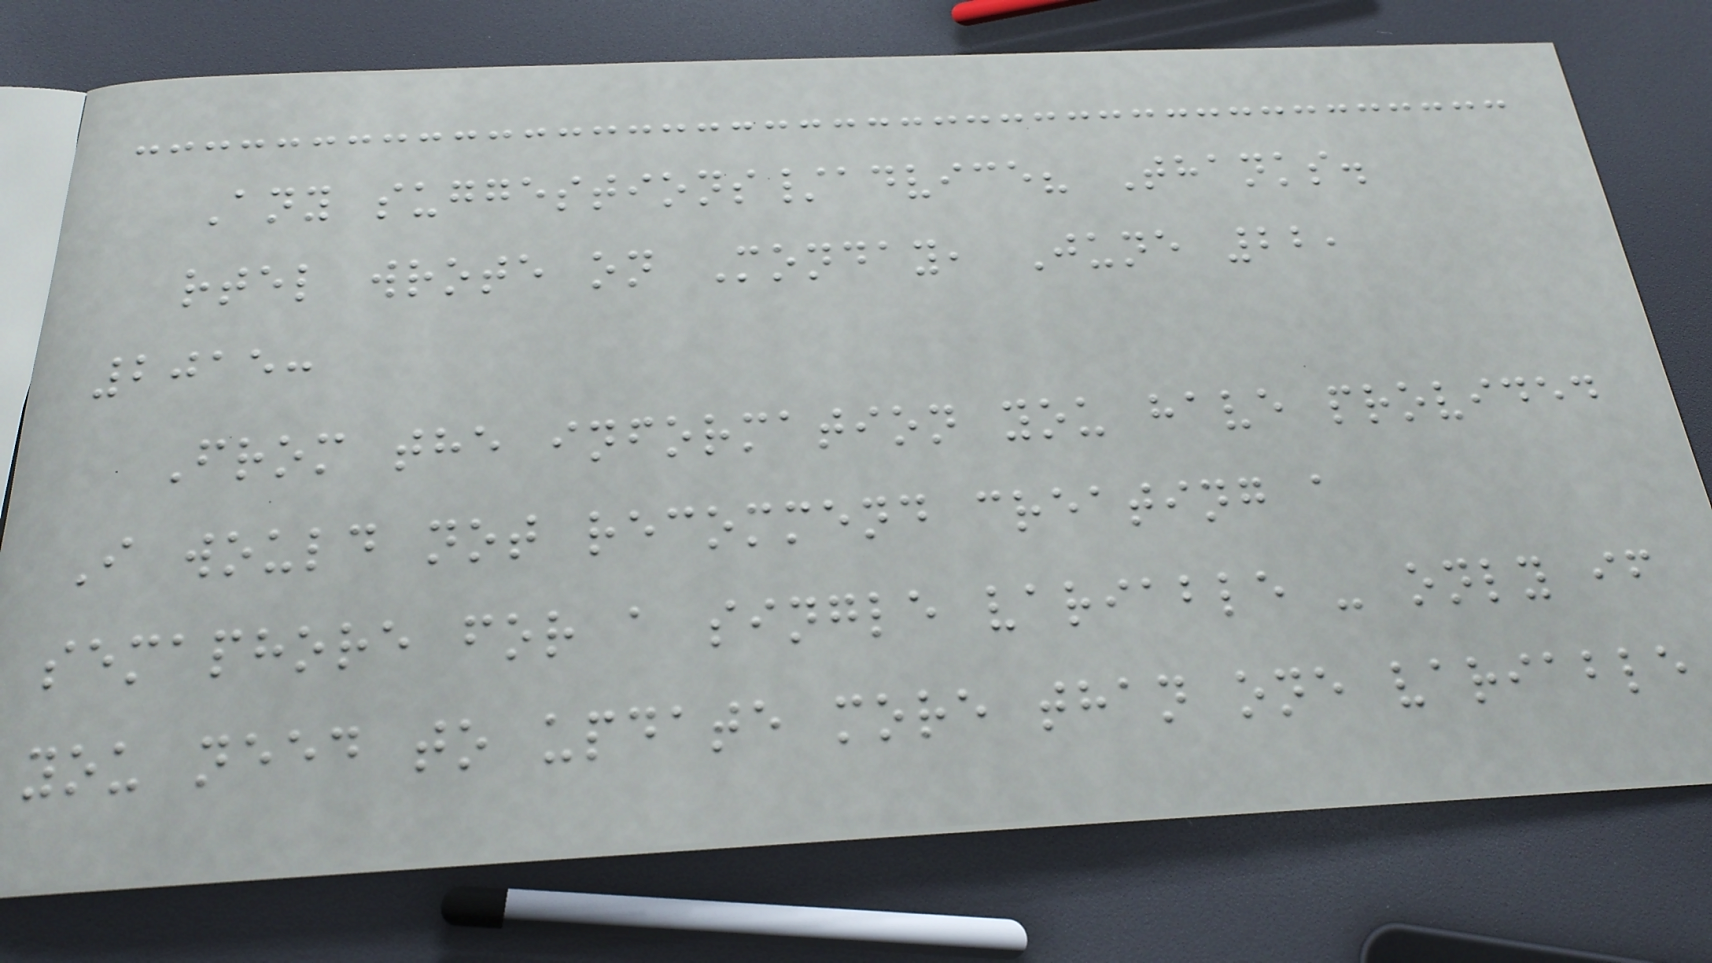Any suggestions/advice? Thanks.
rtel wrote on Monday, June 22,
2015:
From the information you have provided
I would not recommend creating a
semaphore for a single variable - only if
you need to update more than one variable
